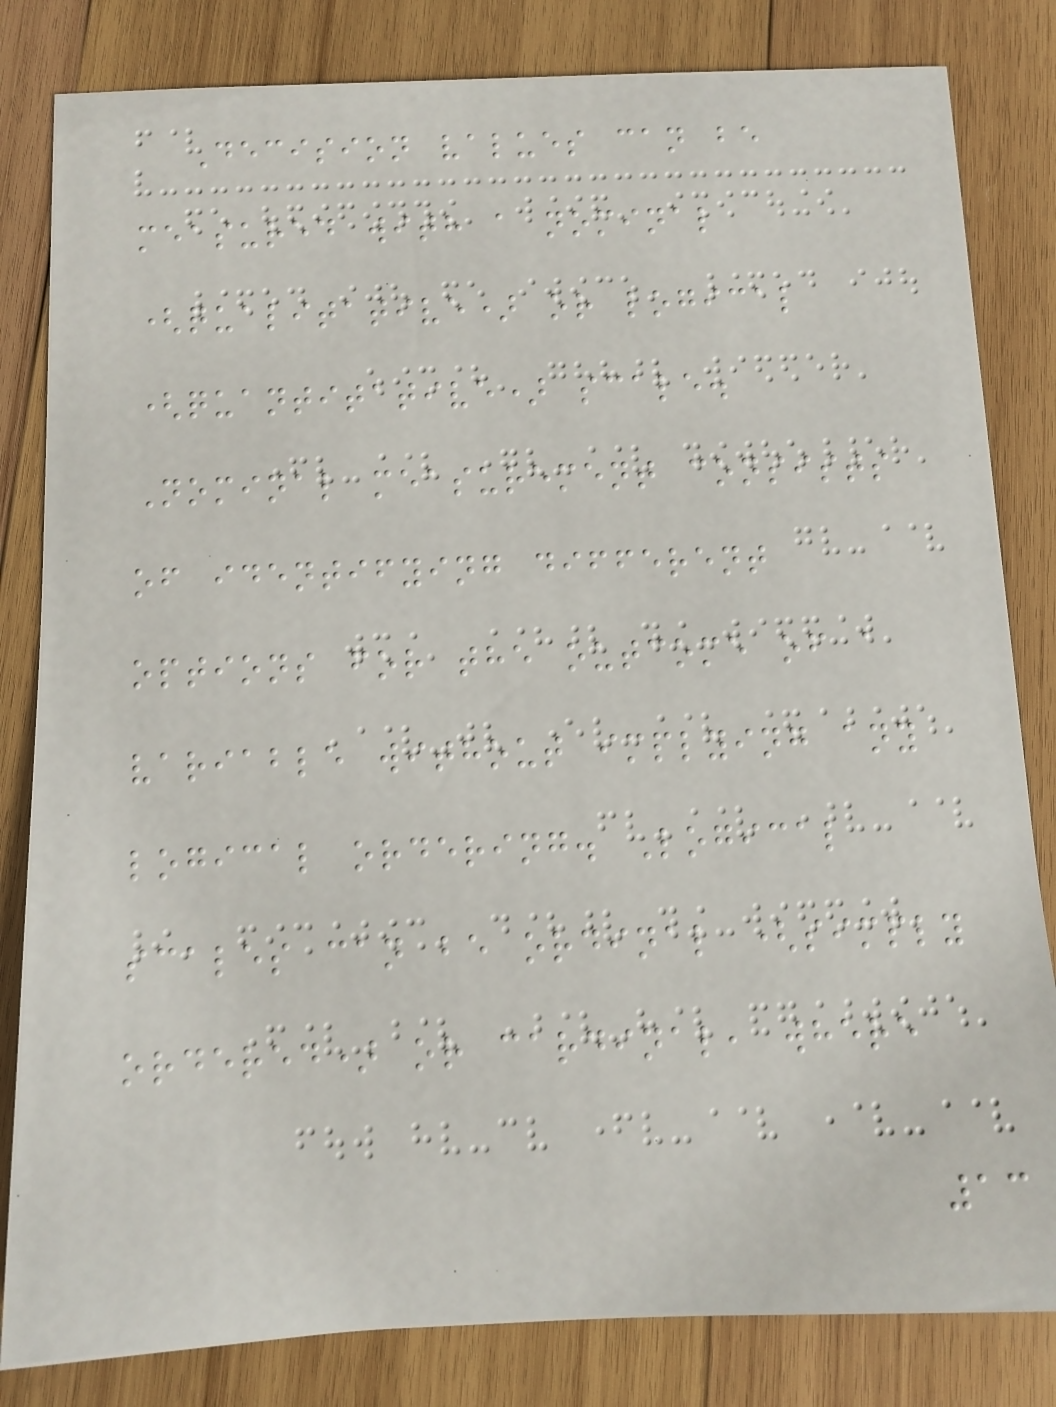Decision values can be
measured with a nominal
(qualitative) or logical
(quantitative) scale.
Nominal measurement consists
of identifying different
options for the outcome of a
variable without implying any
logical ordering. Logical
scales can be ordinal (simply
ordered) or cardinal, where
13
